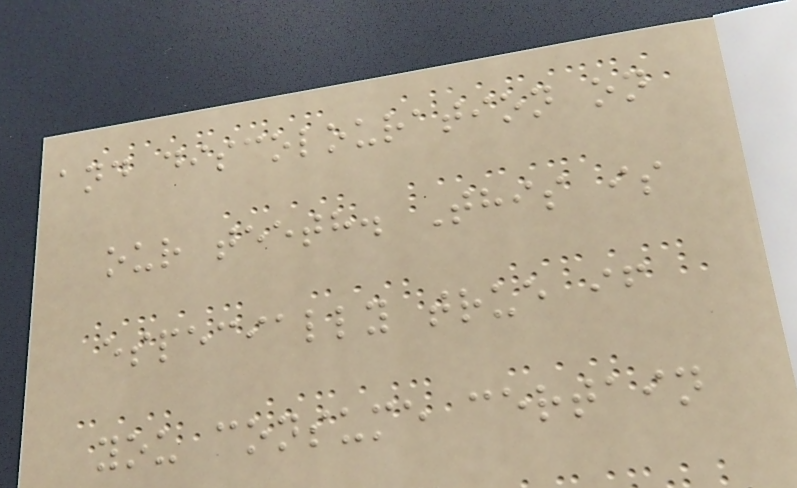and discolouration on
our teeth. This is
especially true if
you consume certain
